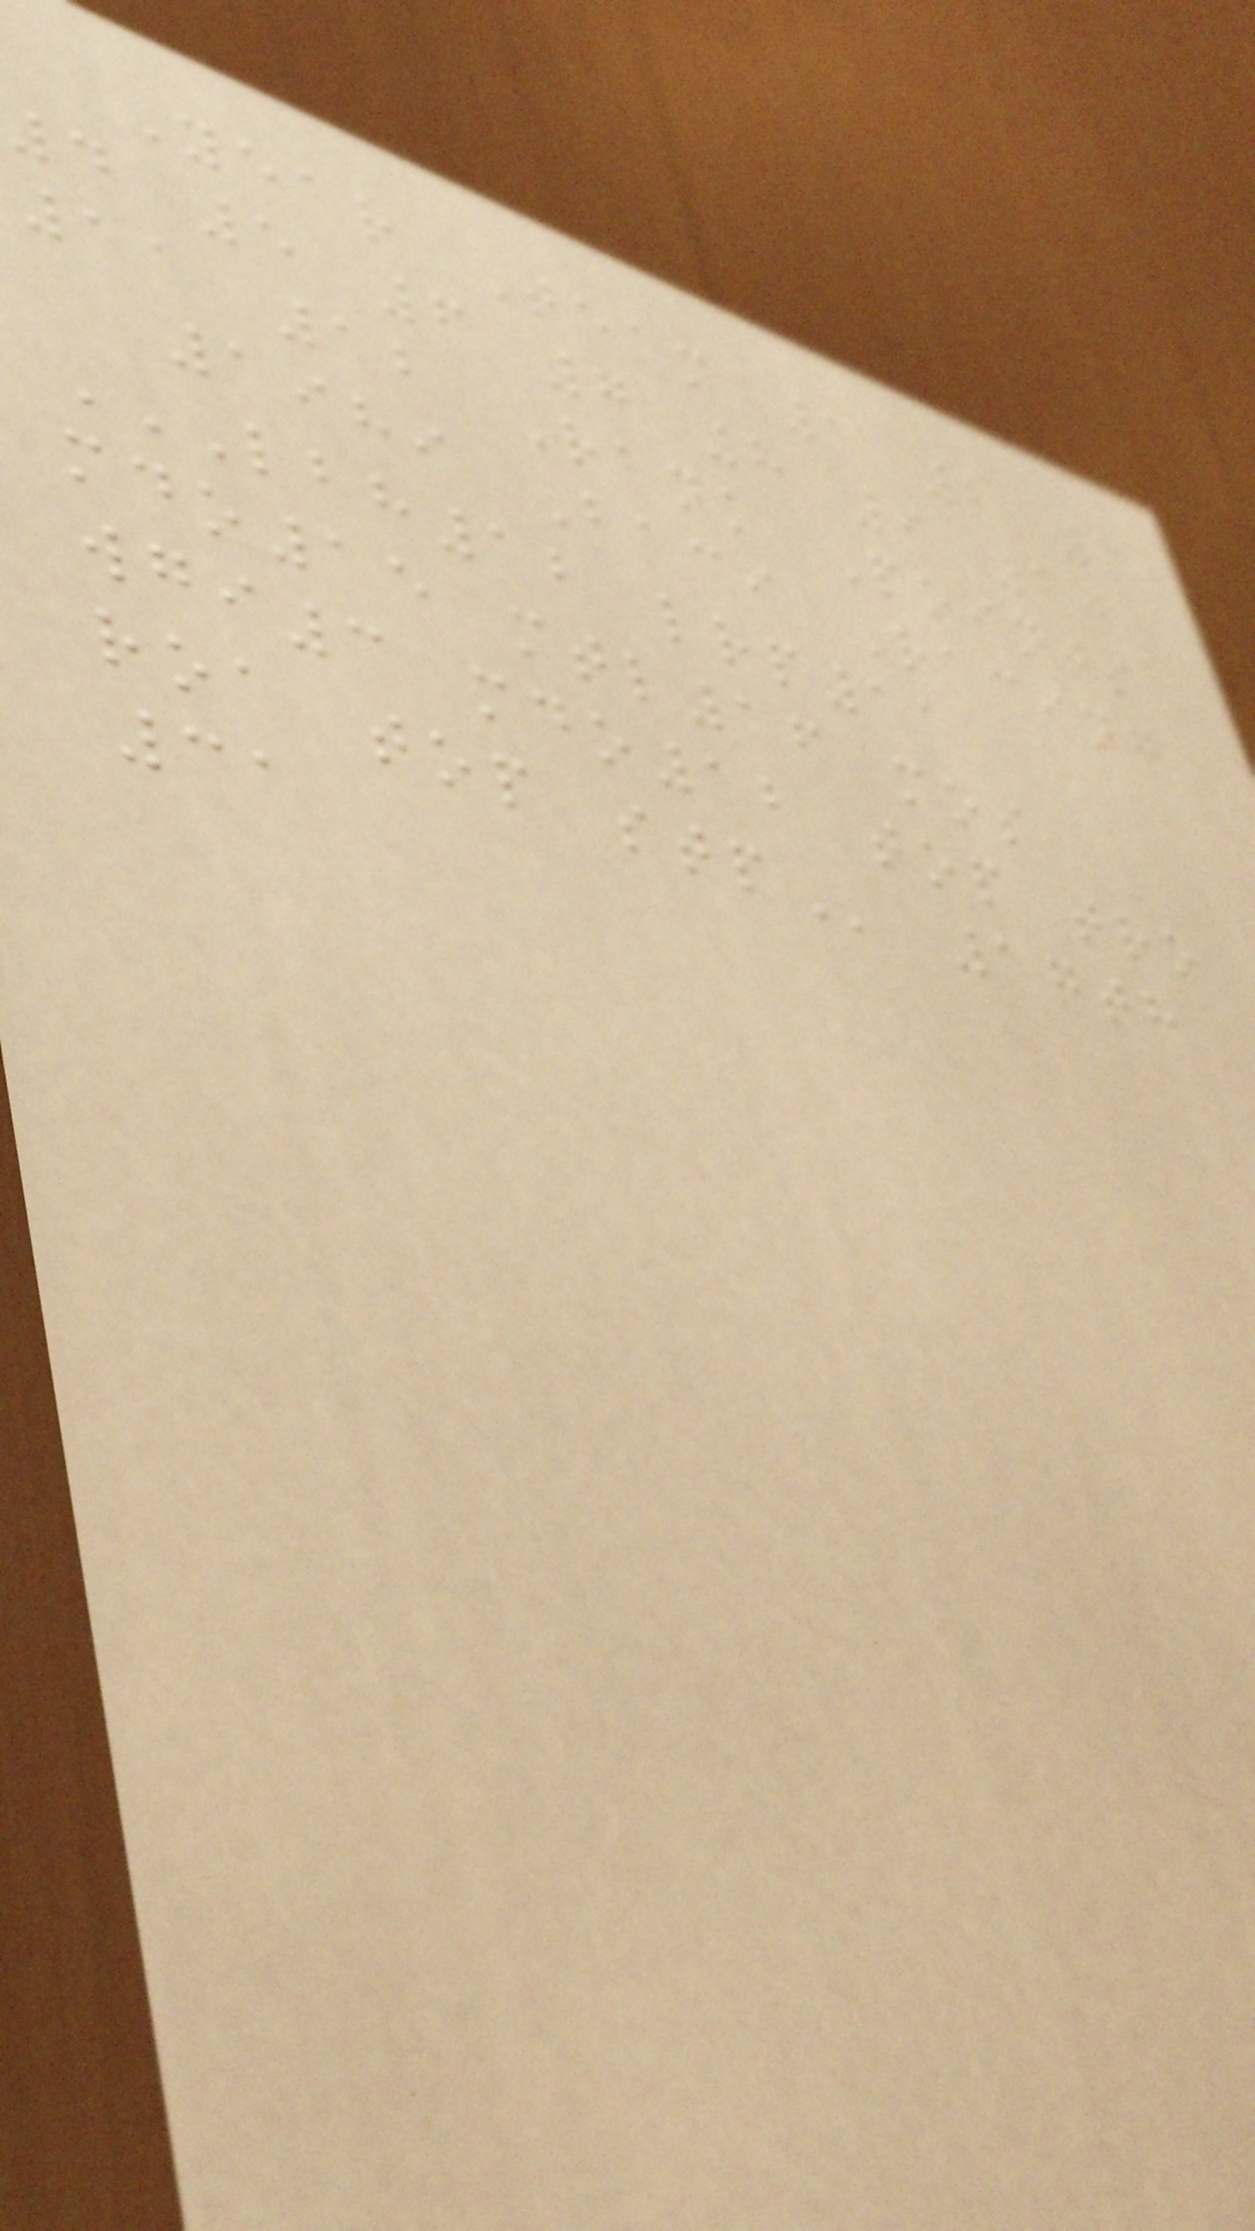Year Team 1 2 3
4 5 6 7 8 9 10
11 12 Rank Points
1989 Baci Racing
LBH12 LRP11
mdo15 mtl16 mos
wgi3 mdo12 top tro
roa top
31
